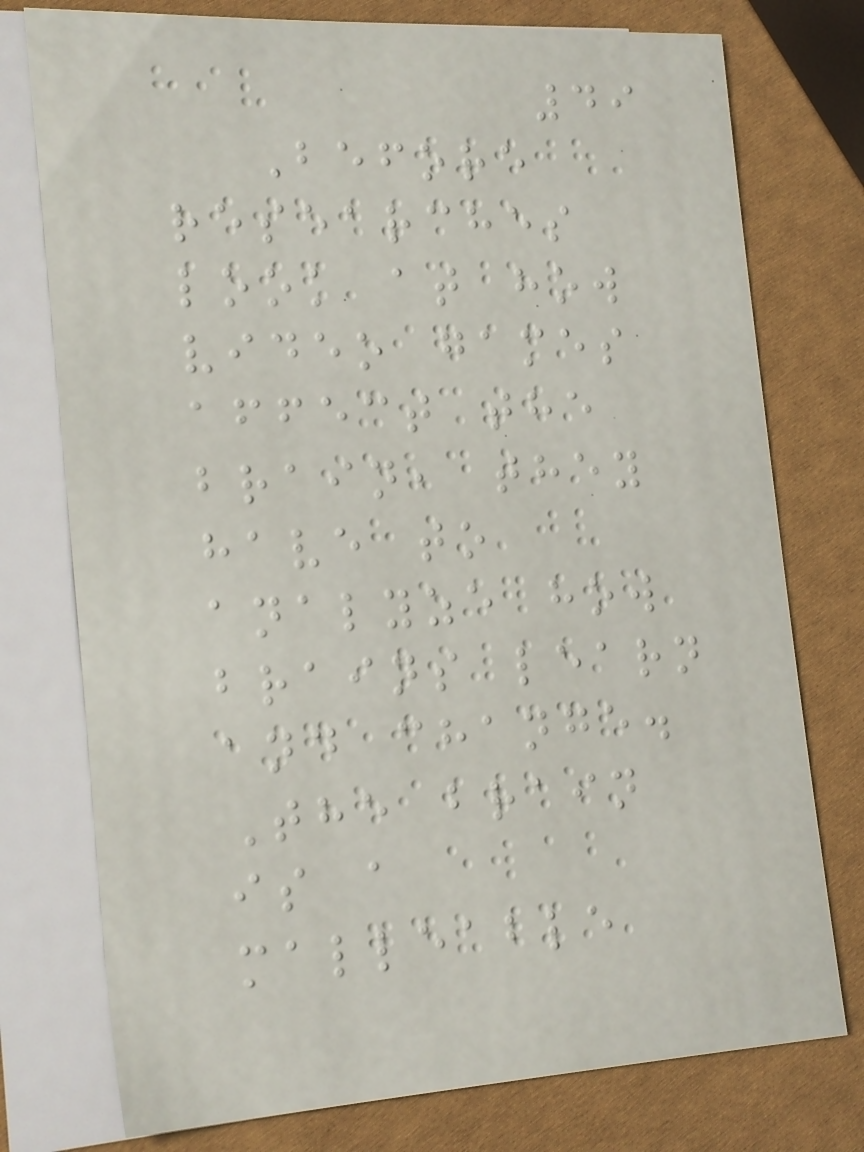49
Before
researches
look at how
video games
affect the
brain, they
have to
analyze how
brains learn
and change.
The brain
is a
malleable
